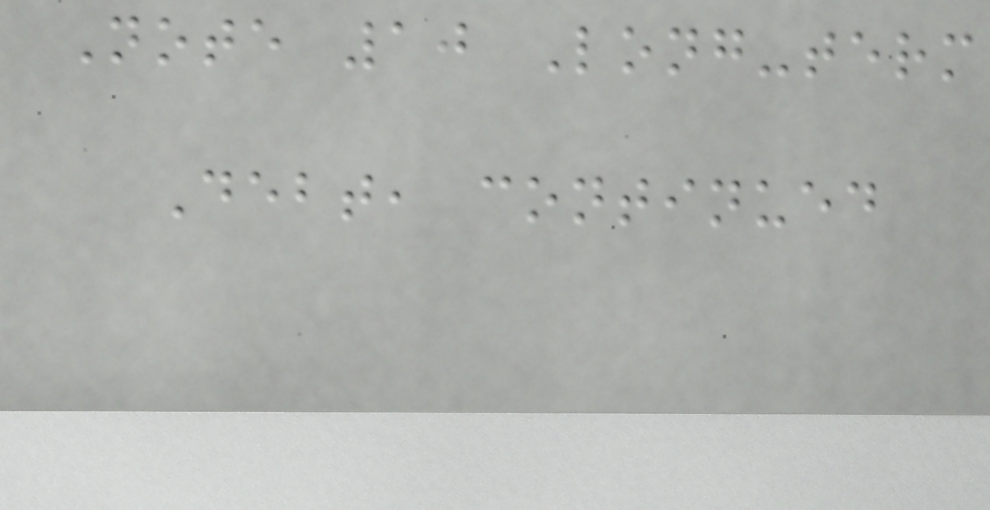Note 10 Long-term
Debt, continued
